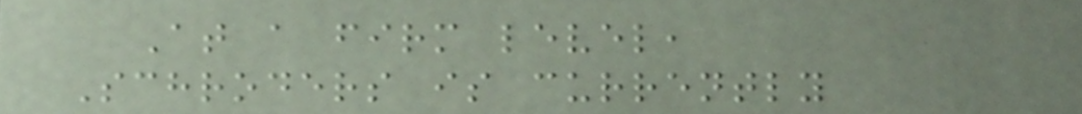At a firm level,
Schroders is currently
